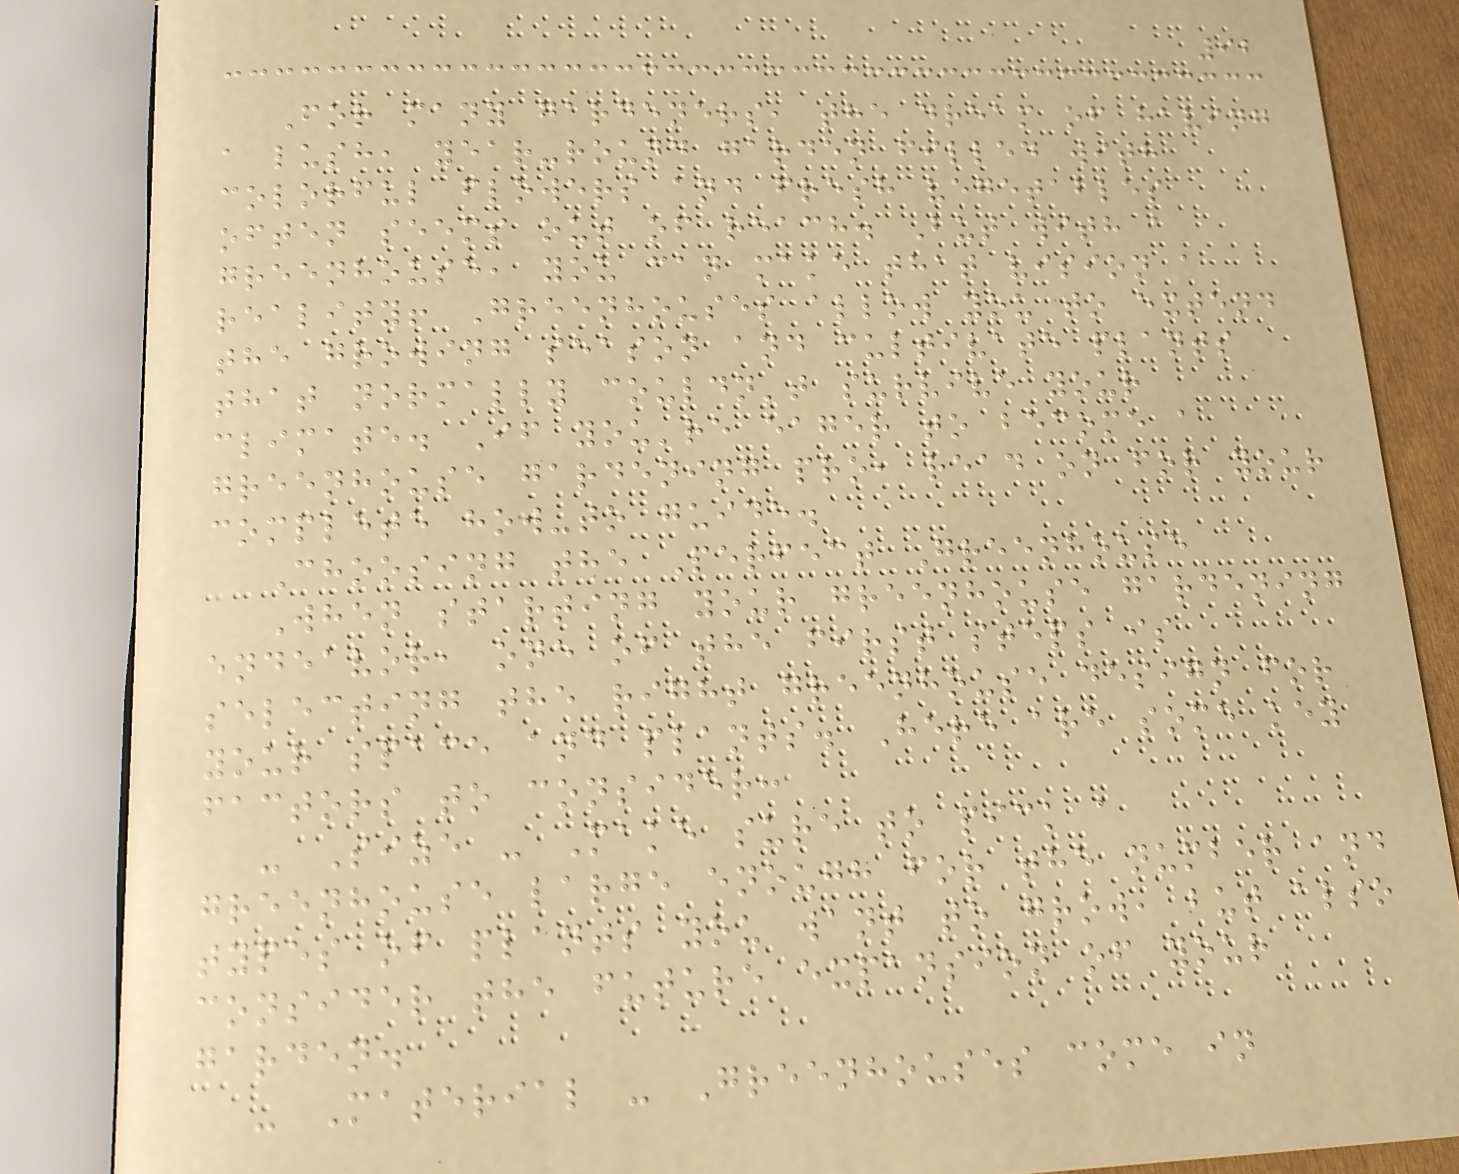92
For many gardeners, the dream of having
a lush, year-round garden filled with
colorful flowers and fresh vegetables
often seems out of reach. But with a
greenhouse, you can make that vision a
reality! Greenhouses allow you to extend
the growing season and cultivate plants
that normally couldn't survive your
climate. If you're eager to become a
greenhouse gardening pro, read on for your
complete how-to guide.
Choosing the Perfect Greenhouse
When starting your greenhouse gardening
endeavor, one of the first steps is
selecting the right greenhouse design for
your space and plants. Here are some key
factors to consider:
- Size - Make sure to pick a
greenhouse large enough for the number and
types of plants you want to grow, but also
consider the future expansion of your
garden.
- Material - Greenhouses come in
